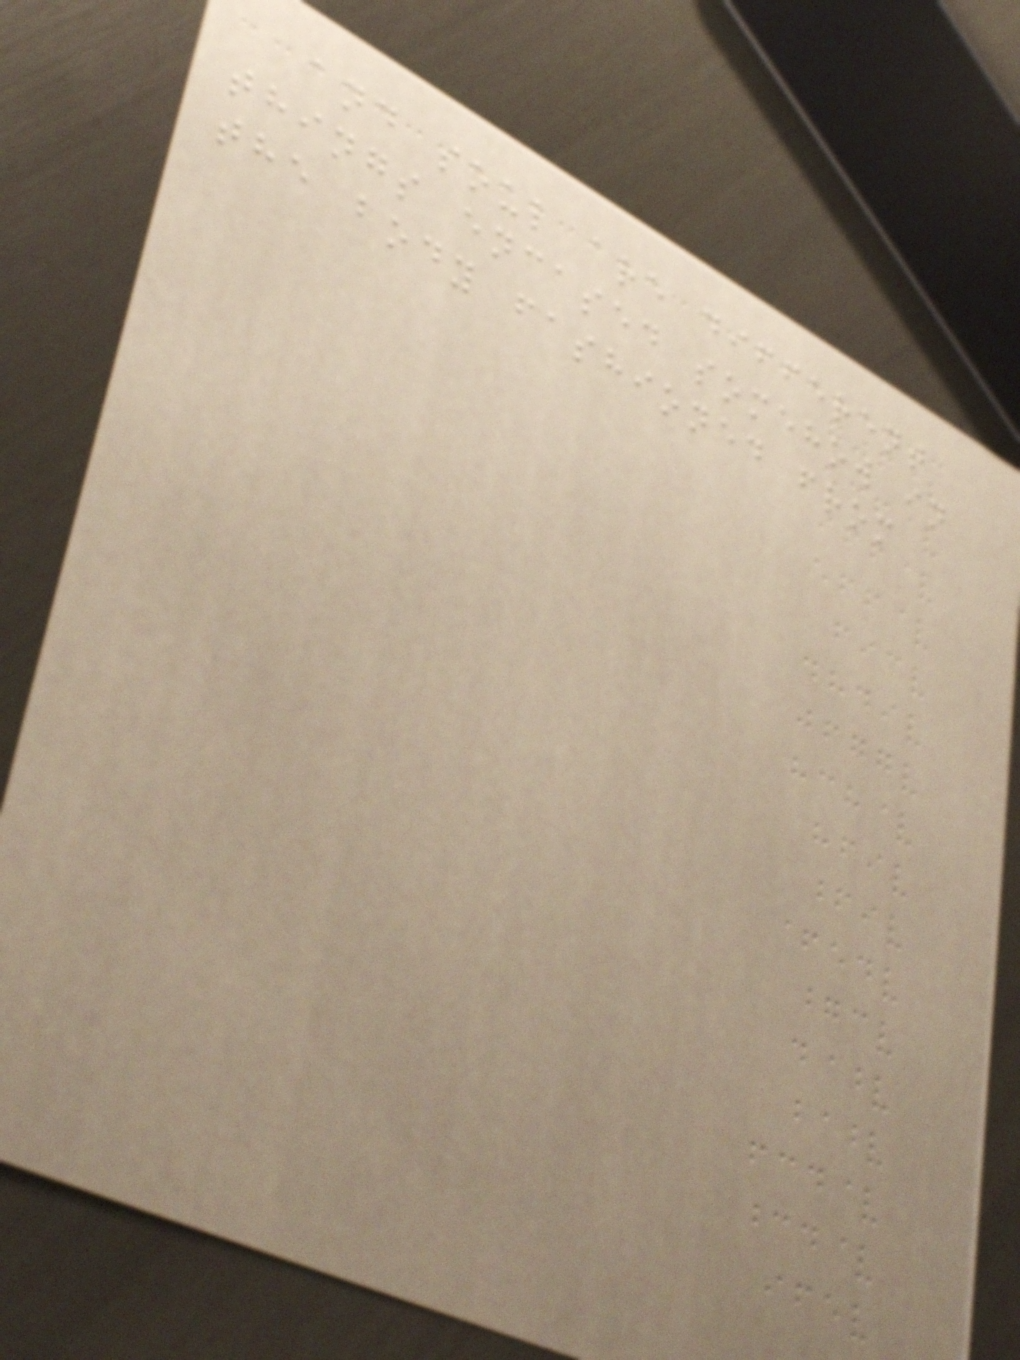and soul are different
things encased somehow in
the body fashioned from
